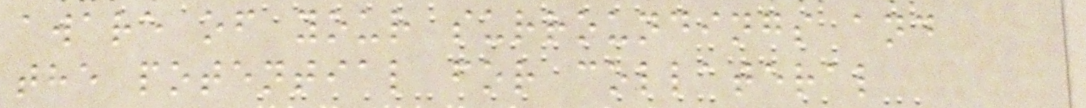aware of your surroundings and
the potential for collateral
